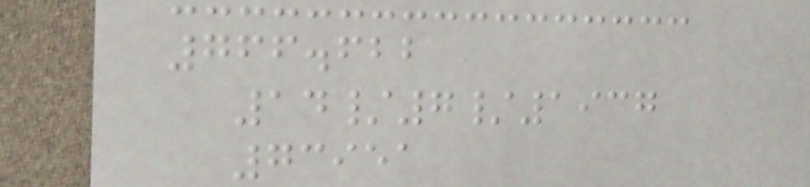766.622
14/7/1937
73951
